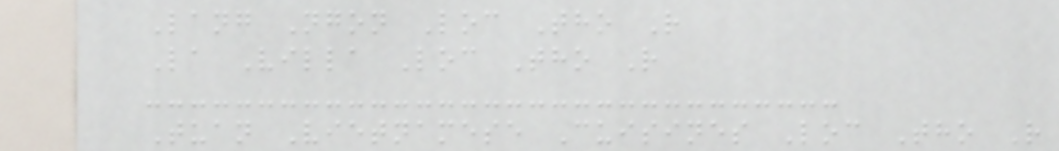Lang Ngon Loc Tho R
La Villa Loc Tho R
Tuan Vietnamese Cuisines Loc Tho R
